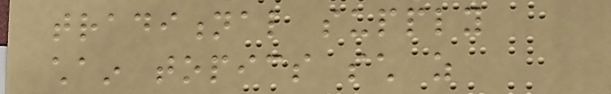traditional supply
chain topics such as
